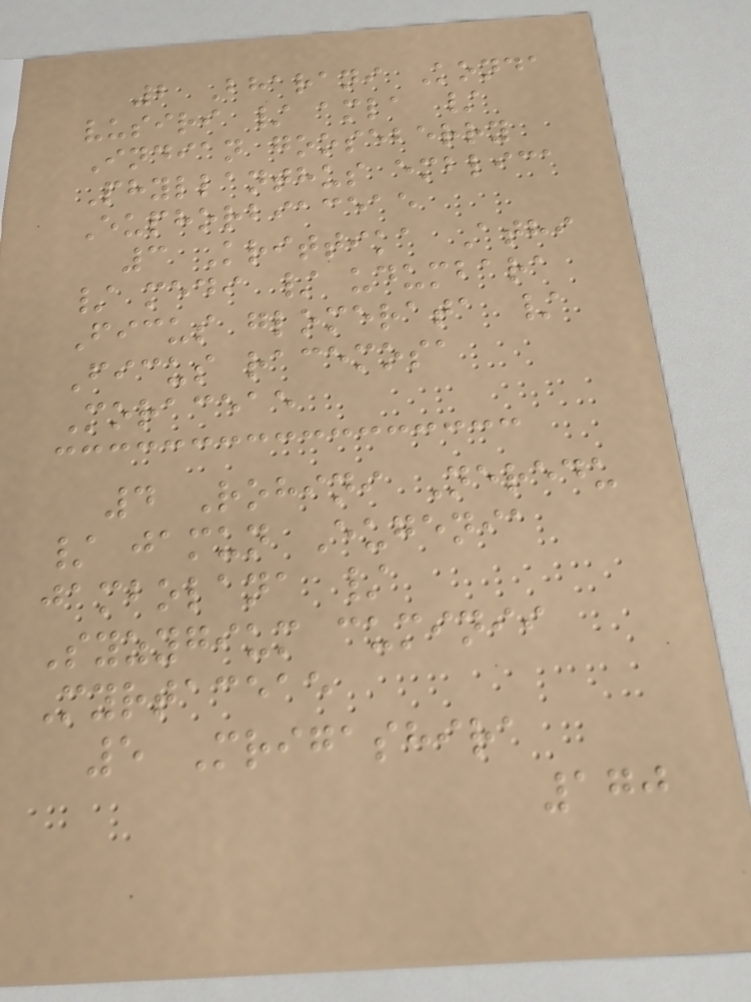2 Bharani Konda
vusiri / amla /
Indian gooseberry
Phyllanthus emblica
Euphorbiaceae
3 Krittika Athi
/ medi / udumbara
Ficus glomerata /
Ficus racemosa
Moraceae
4 Rohini Neredu
/ jamun Eugenia
jambolana /
Syzygium cuminii
Myrtaceae
5 Mrigashira
170
